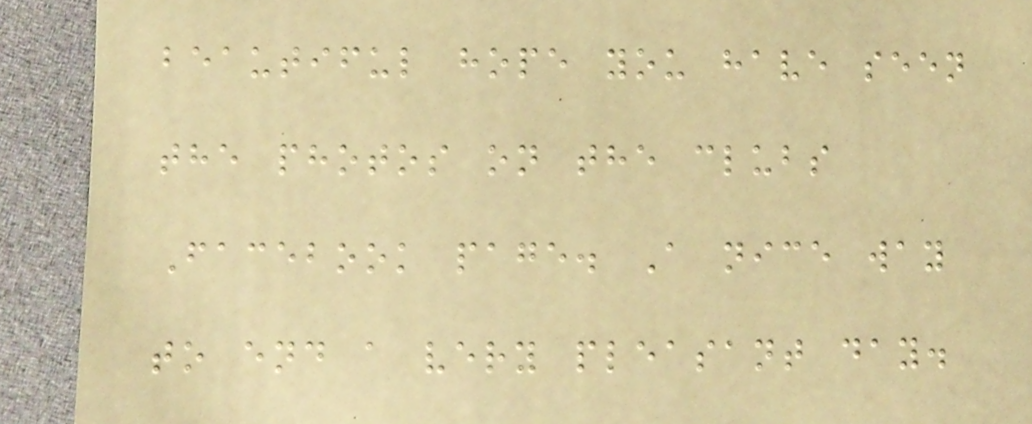beautiful hope you have seen
the photos on the clubs
Facebook page. A nice way
to end a very pleasant day.
